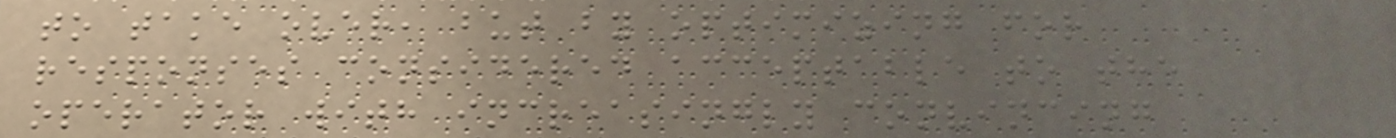to take over, but by optimizing for
responses considered acceptable to the
operator with increasingly convincing
